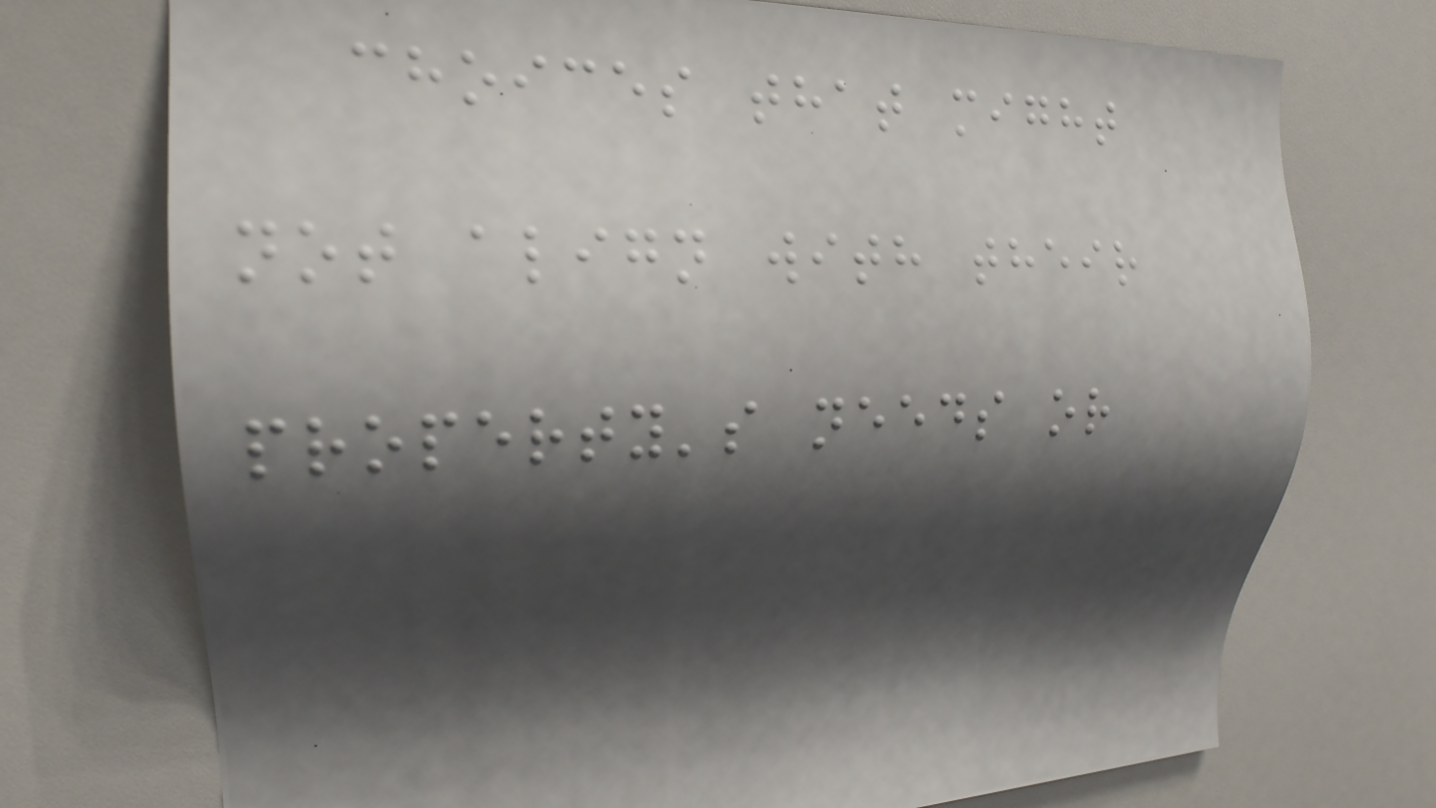choices that might
not align with their
property's needs or
